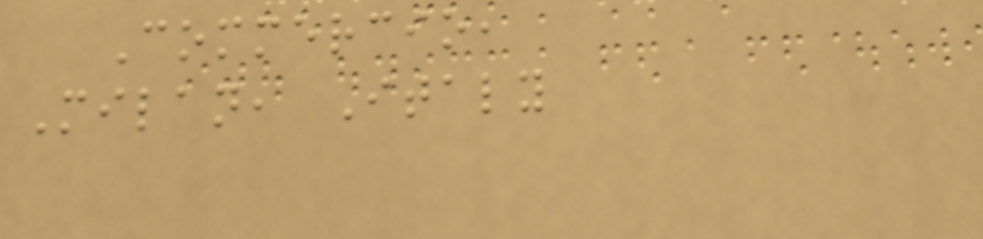Commercio,
Milan, Italy
